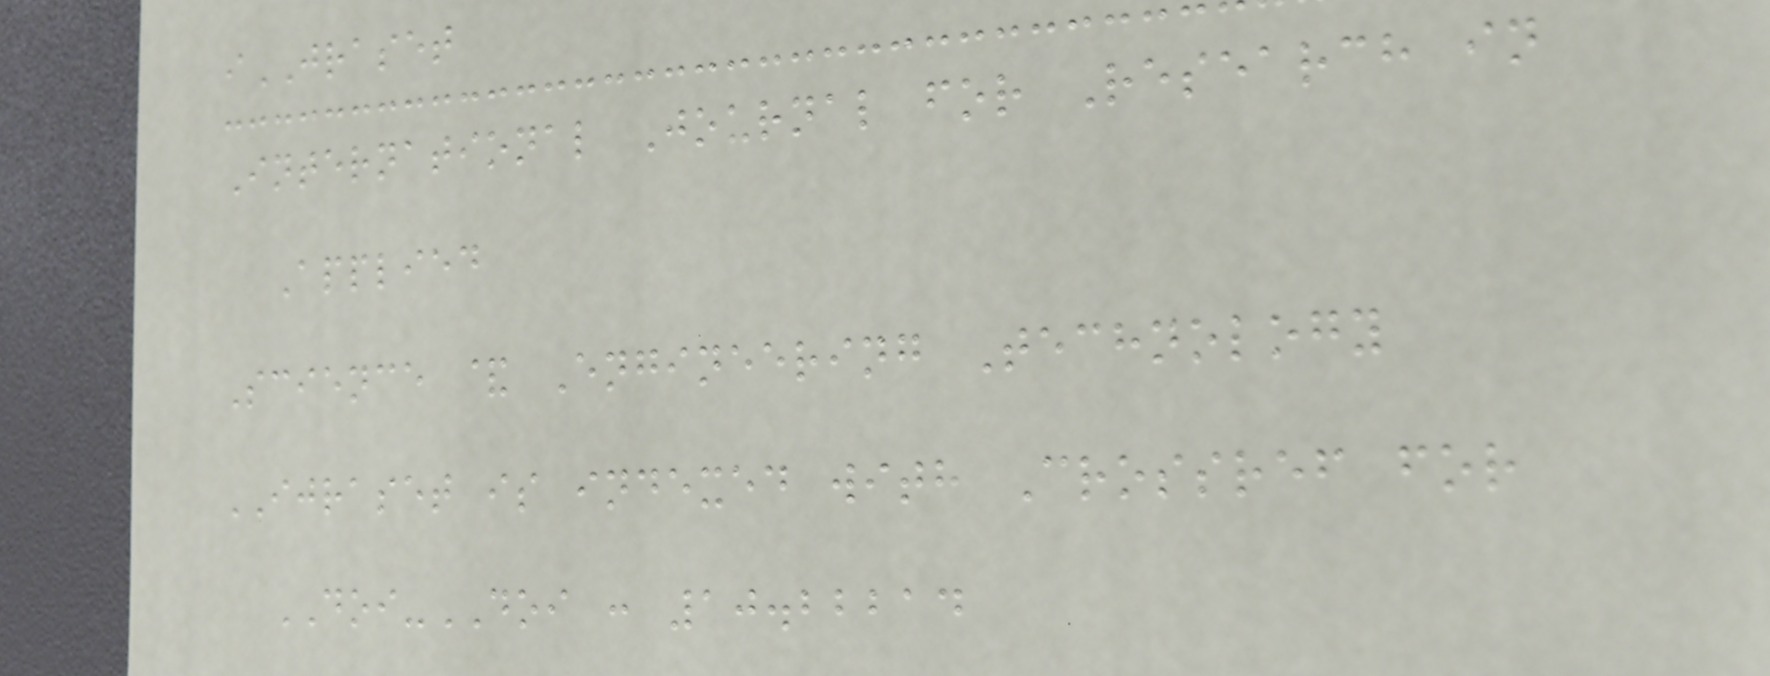iJRASET
International Journal for Research in
Applied
Science & Engineering Technology
IJRASET is indexed with Crossref for
DOI-DOI : 10.22214
